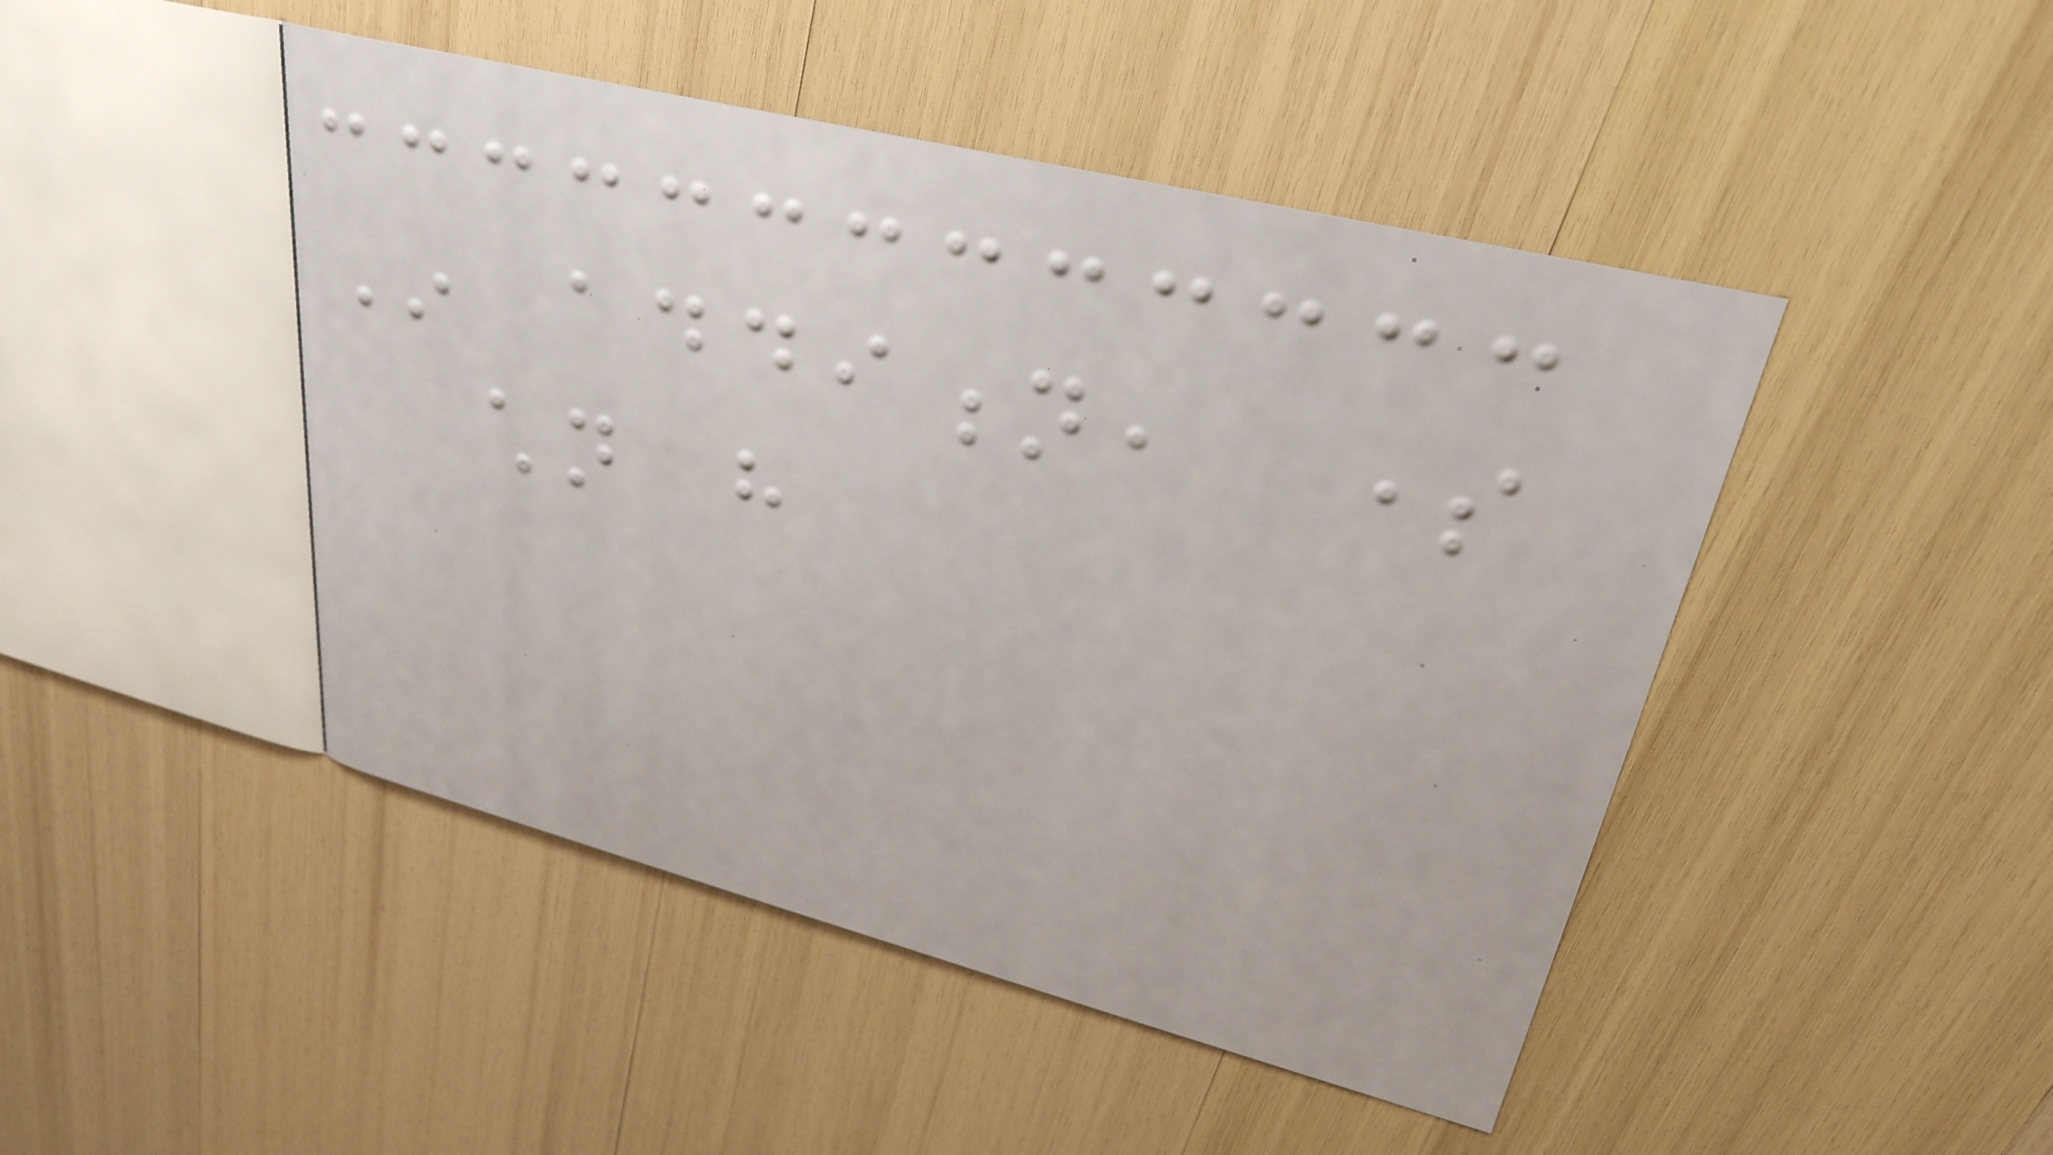In addition, some
children have
